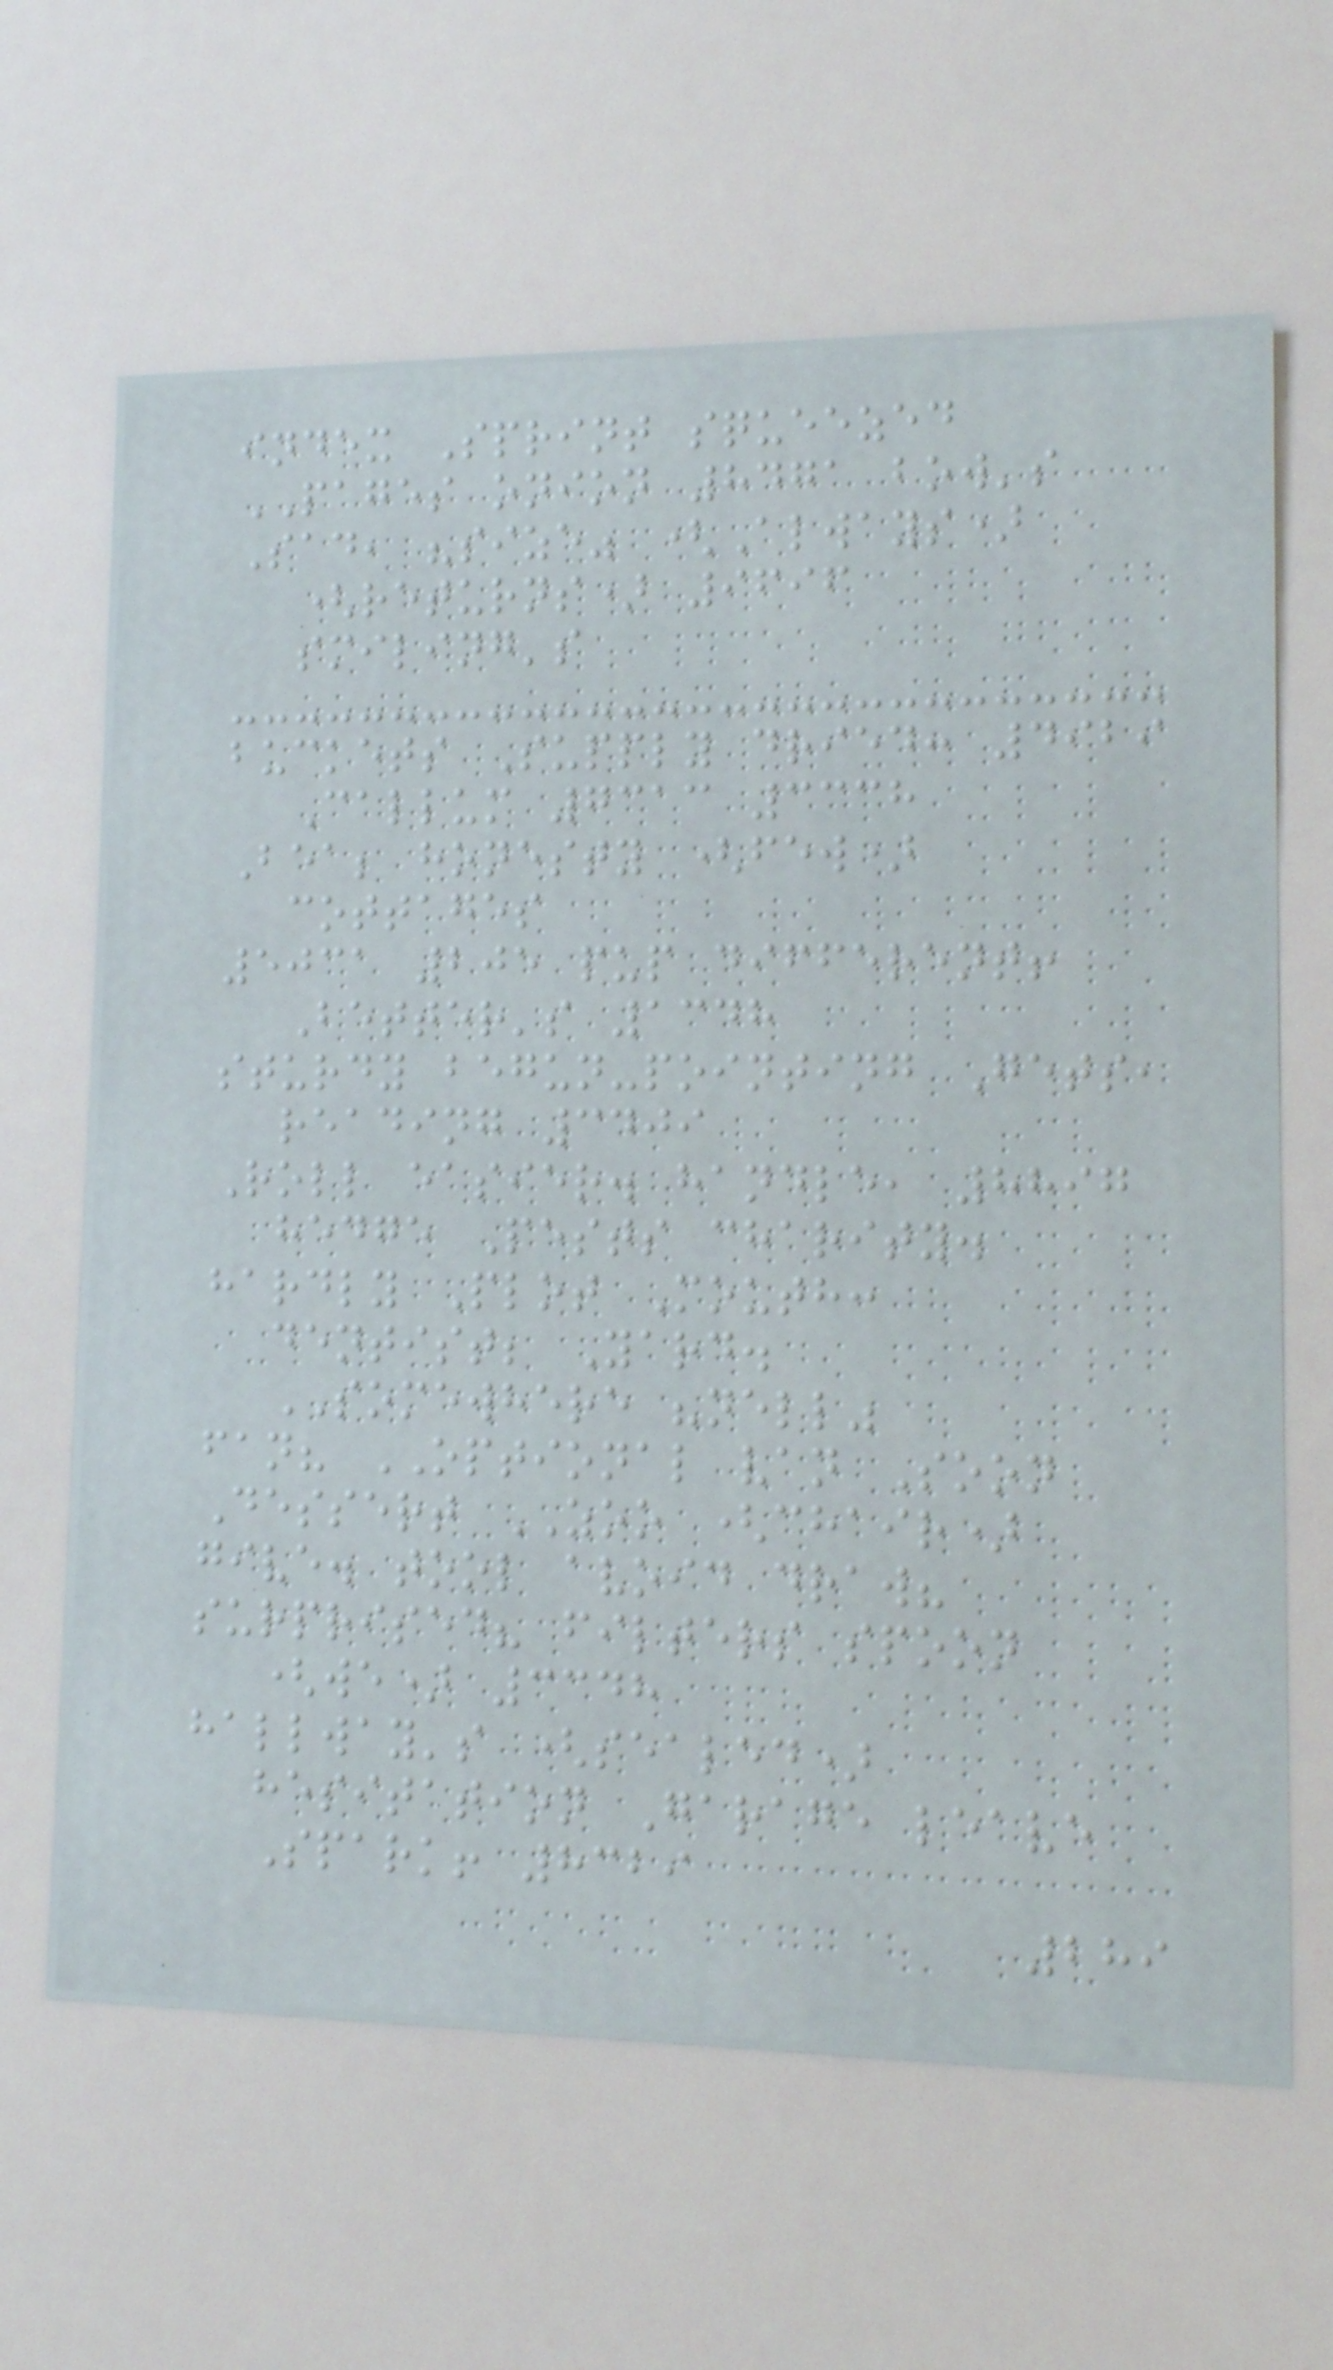index Sprint squeezed
PAGES onion 8471 bow's
Sad, "size" (Always)
(returns) 9696
smiling's
buckets Supply dried: 4929
Callum 7313 3338
Bea; honesty (few)
cottages
5031 205 pup different!
Better's 1348
sturdy begun-pointing Gets,
reading 3409
Roll easier. handle, 8897
hedge Pests charity.
hardly Plot Mouth:
dentist; Yard.
SOMEWHERE "nell"
fan? OPTIONAL van Soon
Dessert ZOO (chair)
give. tool avoid draw?
surprised? filters spoon
(we) 3348
hallway's (sealed)
hesitation Garage leave
Spark! 8329
289
